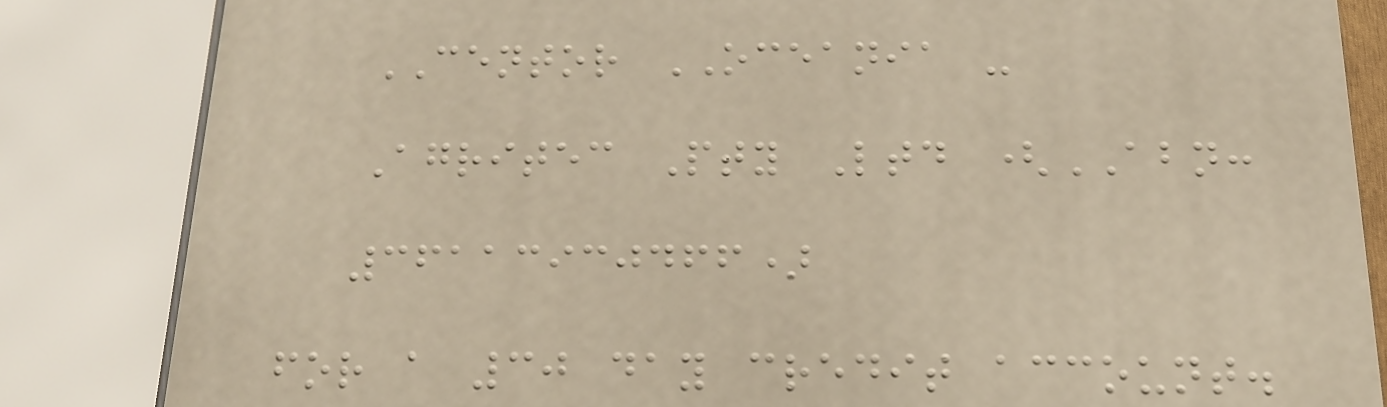CENTOR OCEANIA -
Agritec Pty Ltd (ABN:
36113930466)
for a 30 day credit account.
